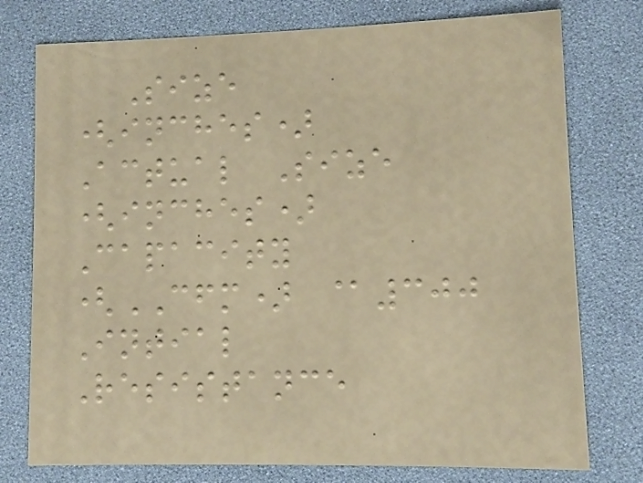Size
(inches)
Actual Size
(inches)
Capacity
(CFM) @300
Intial
Resistance
